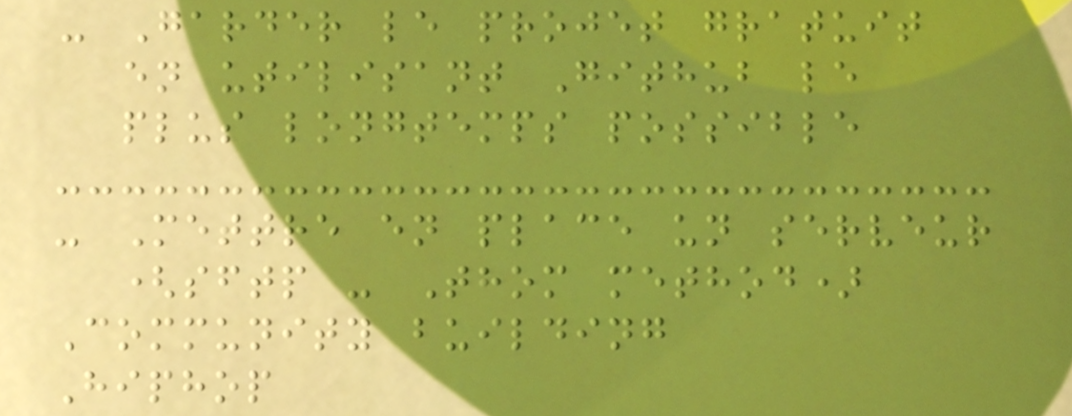- Garder le projet gratuit
en utilisant Github le
plus longtemps possible
- Mettre en place un serveur
(sftp - Thom method)
Community building
Hiphop
